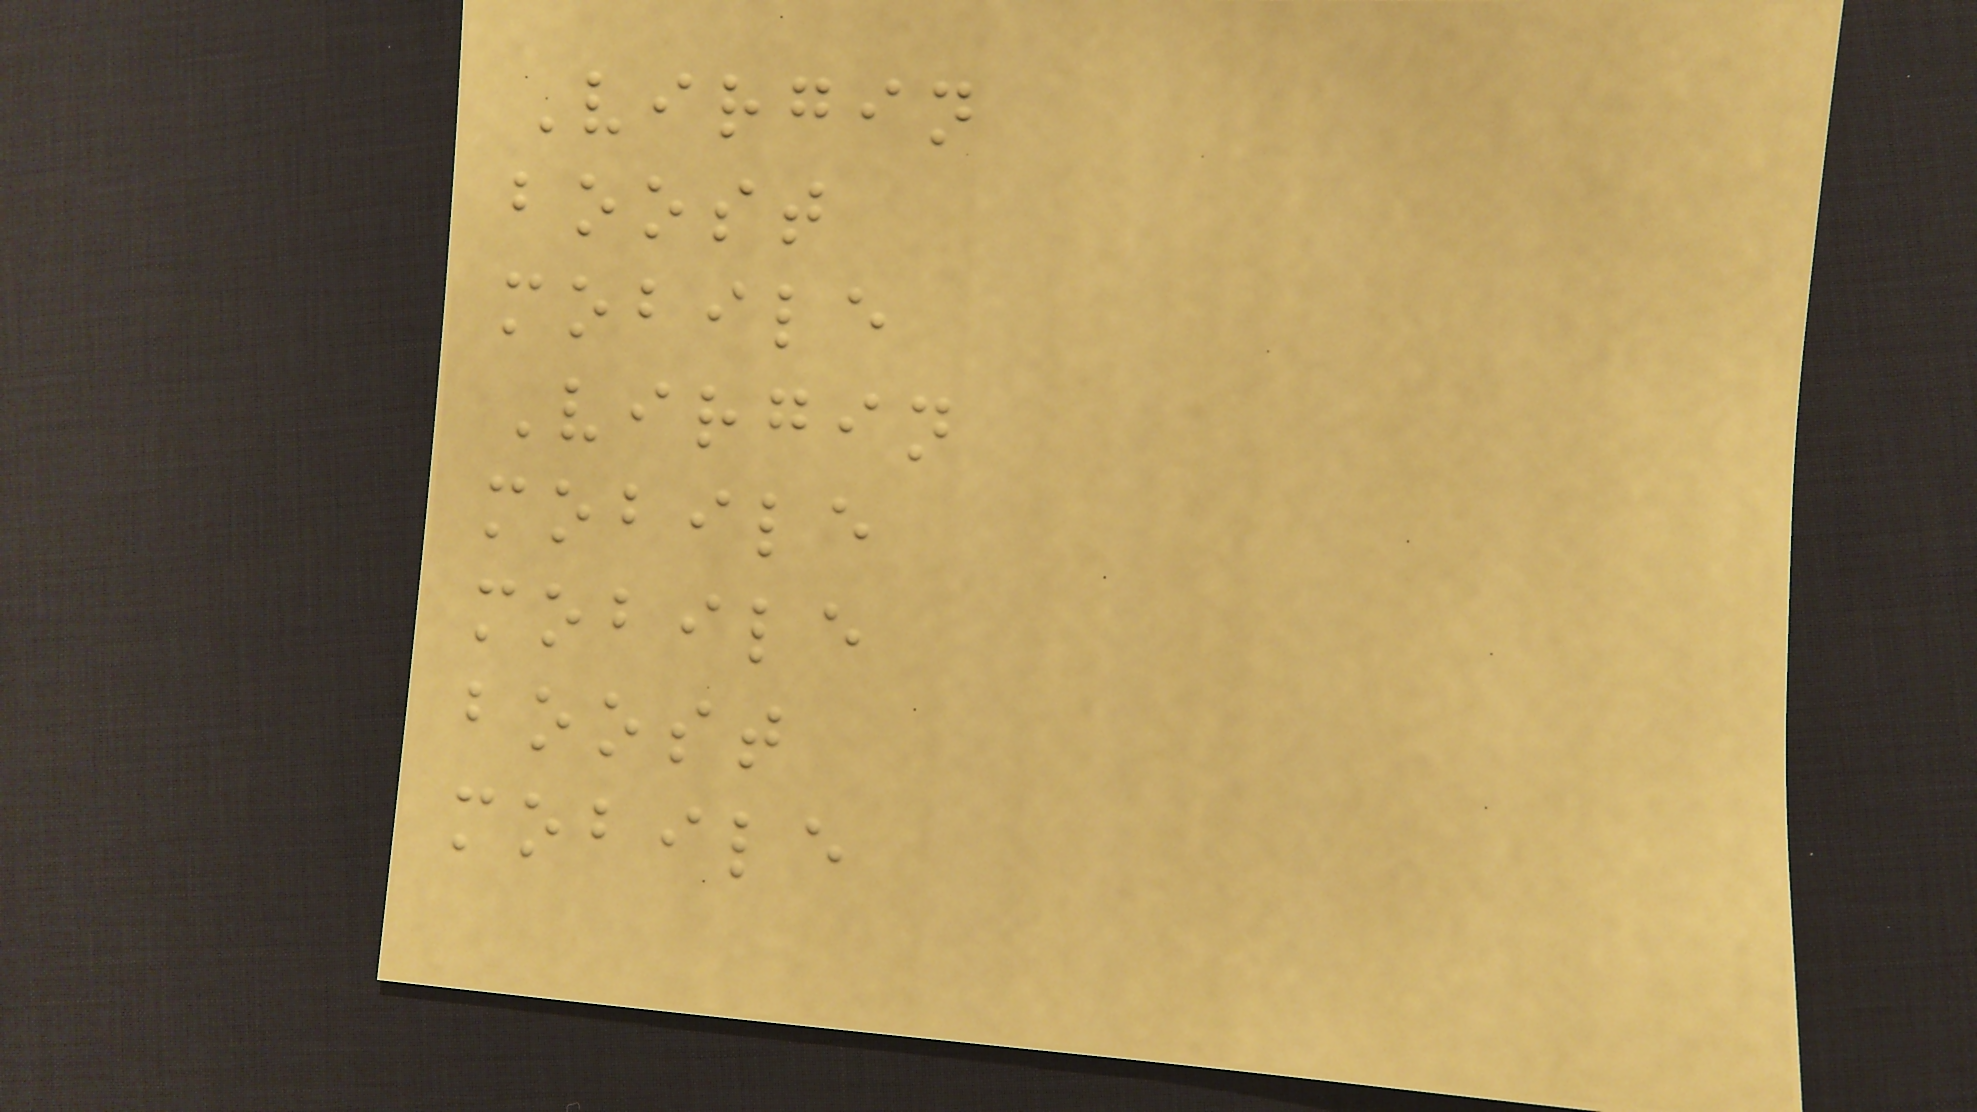Virgin
boost
mobile
Virgin
mobile
mobile
boost
mobile
